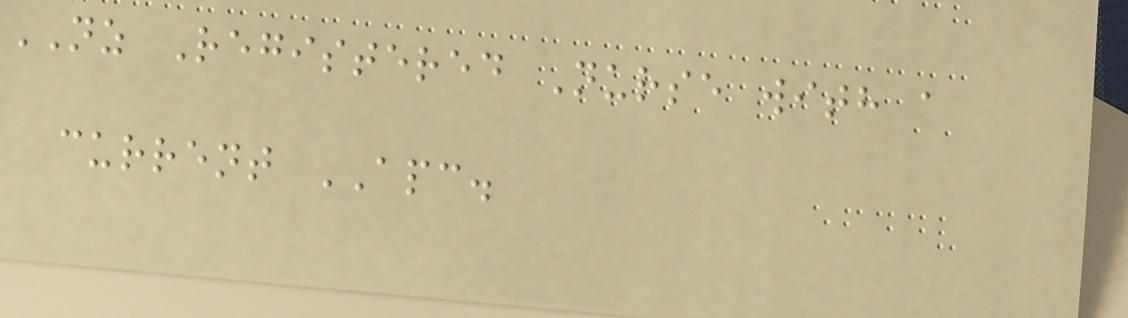NZ Registered Nurse with a
current APC.
